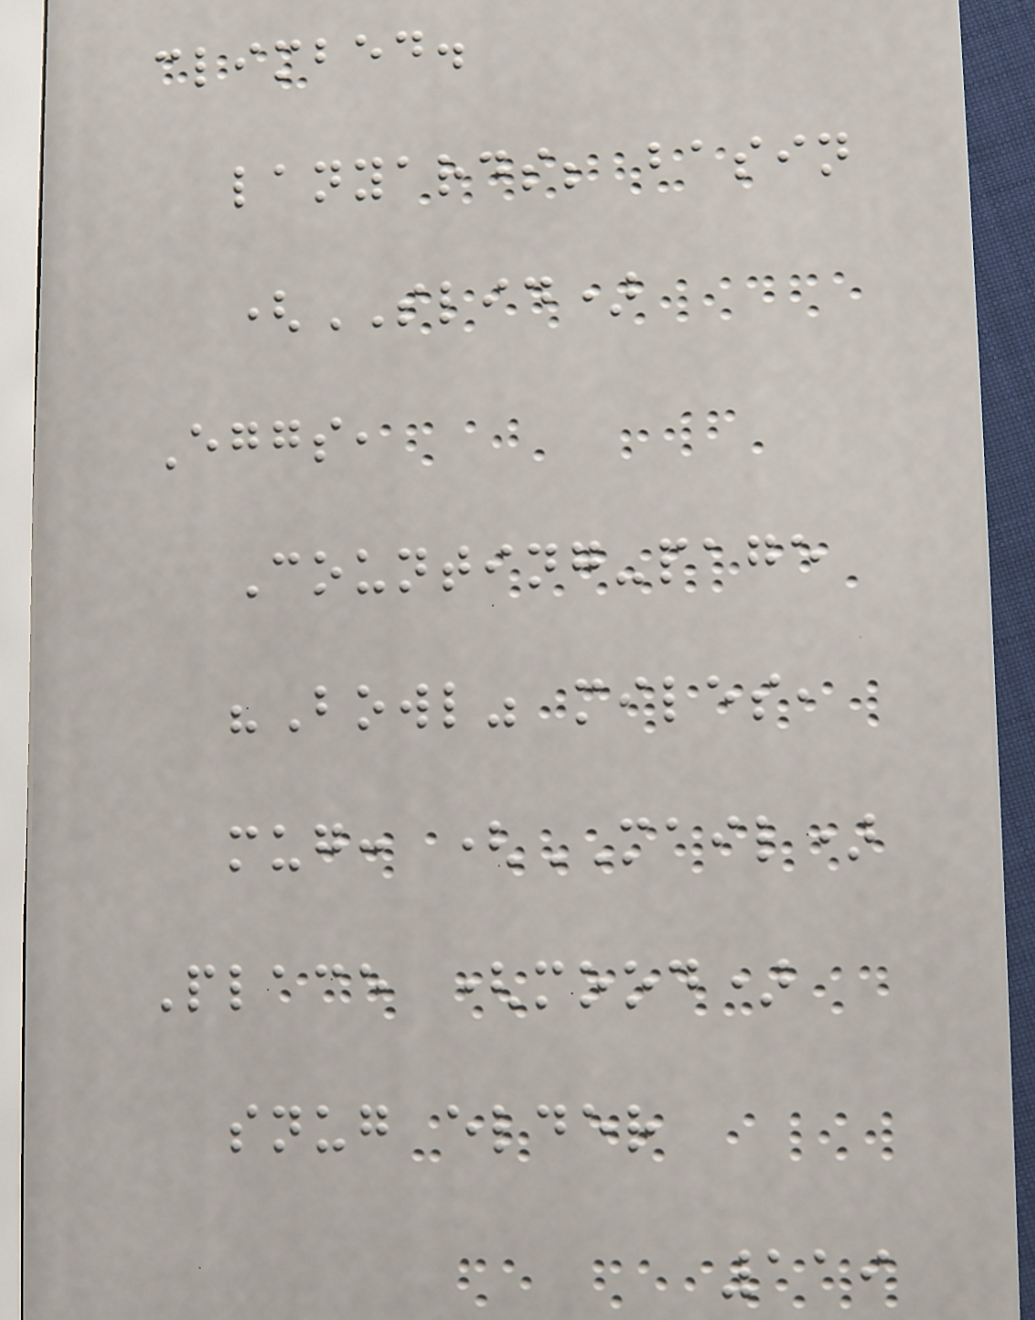climbed.
lanyards; basin
(SLID)
Eggs,
Counting-page
"Bowl" miles,
mug: (MAIL)
Place (mood)
snug elder
119
